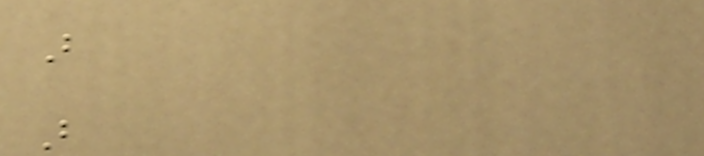B
B
